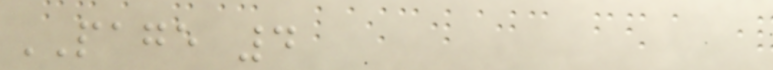PAGE 4
